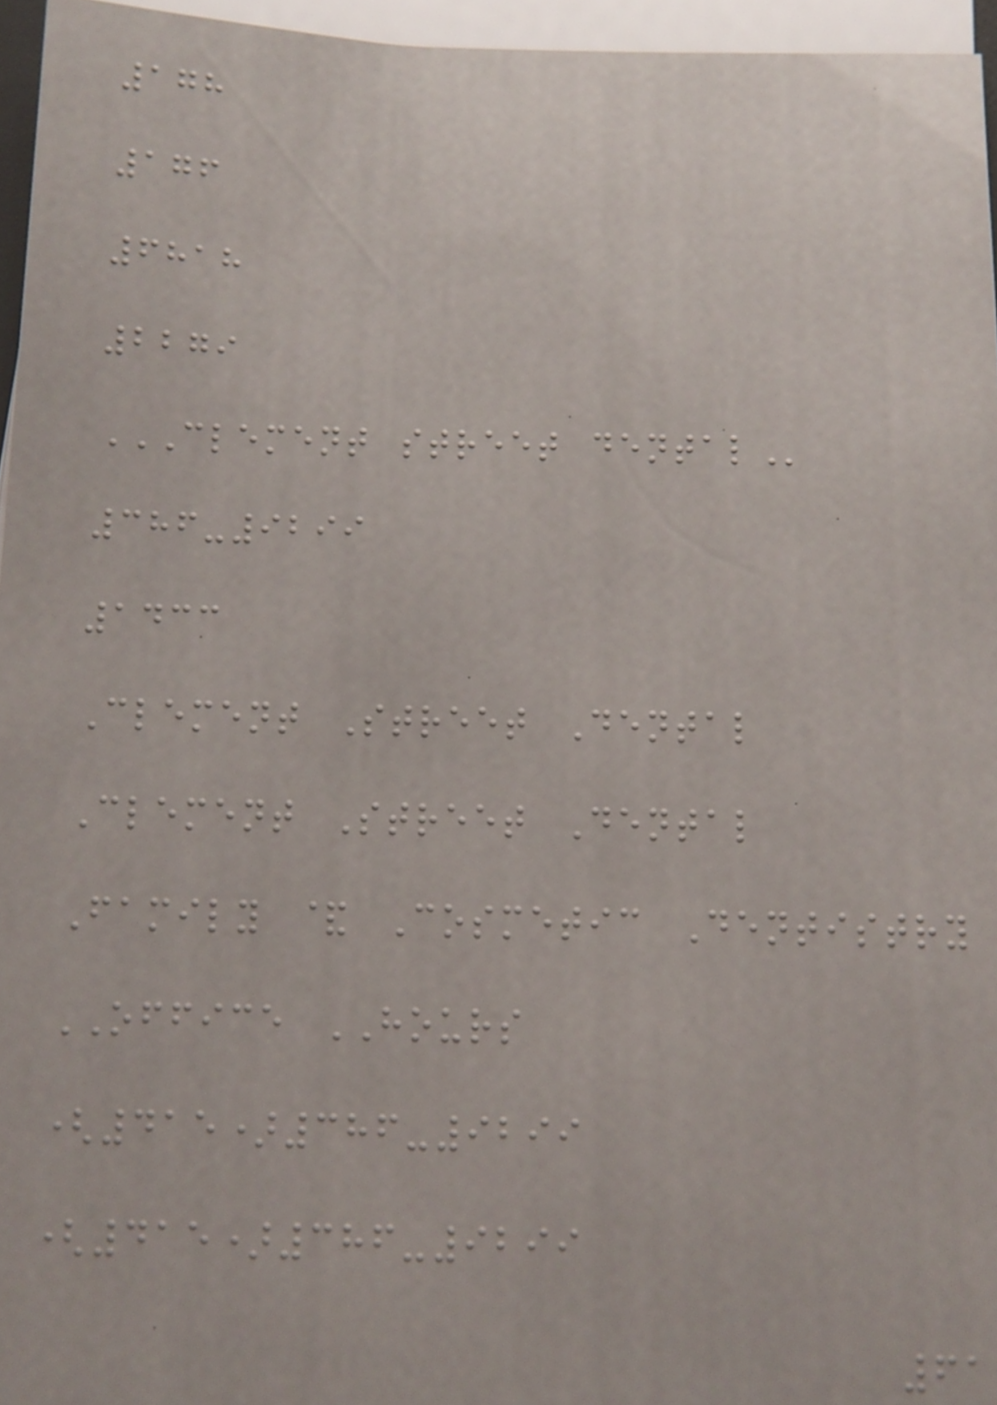178
176
6818
2279
CLEMENT STREET DENTAL
386-9299
1433
Clement Street Dental
Clement Street Dental
Family & Cosmetic Dentistry
OFFICE HOURS
(415)386-9299
(415)386-9299
61
